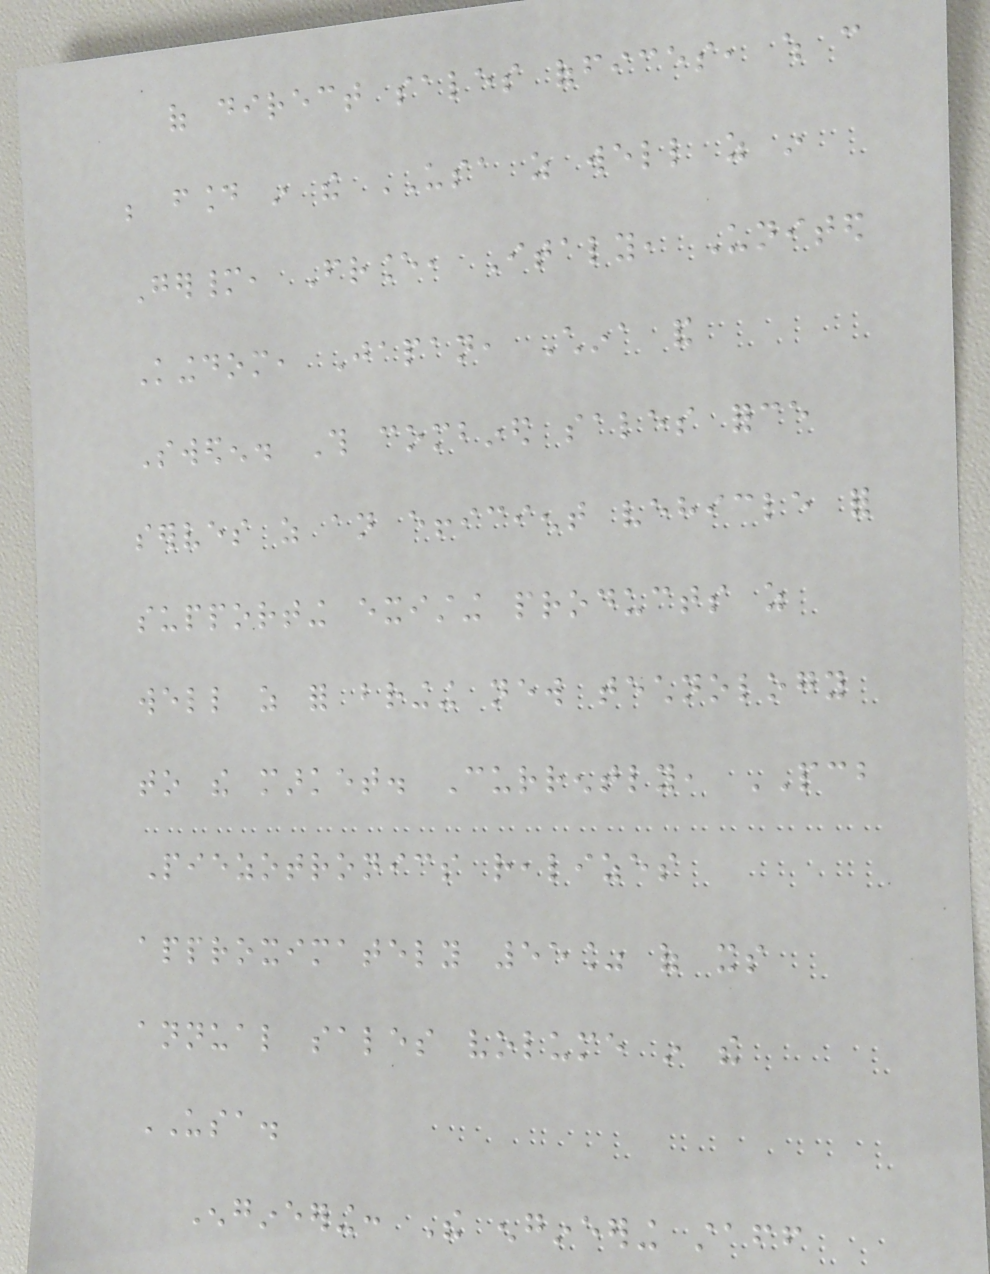of direct sales offices, which can
be found in the USA as well as in
Germany, France, Italy, United
Kingdom, Japan, China and
Sweden. This combined sales force
serves as an efficient vehicle for
supporting existing products as
well as for bringing new technology
to the market. Currently, PCB
Piezotronics realizes
approximately 55% of its
annual sales volume in the
USA.
Engineering: The engineering staff
